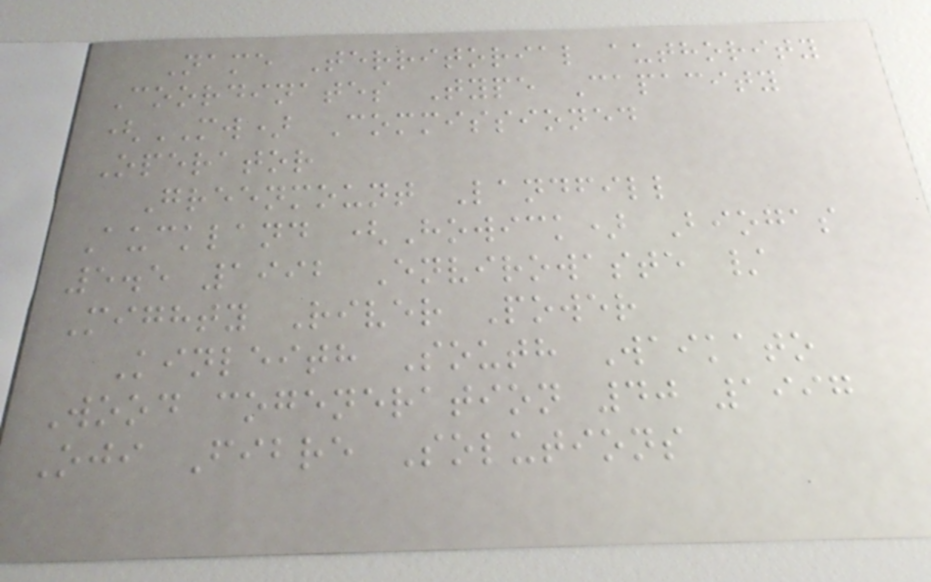Name Territorial authority
Coordinates Type Capacity
(MW) Commissioned
Operator
Greenmount Landfill
Auckland (Howick) Biogas
5.5 1992 Envirowaste /
Mighty River Power
Kinleith South Waikato
Wood cogeneration 40 1997
Oji Fibre Solutions
